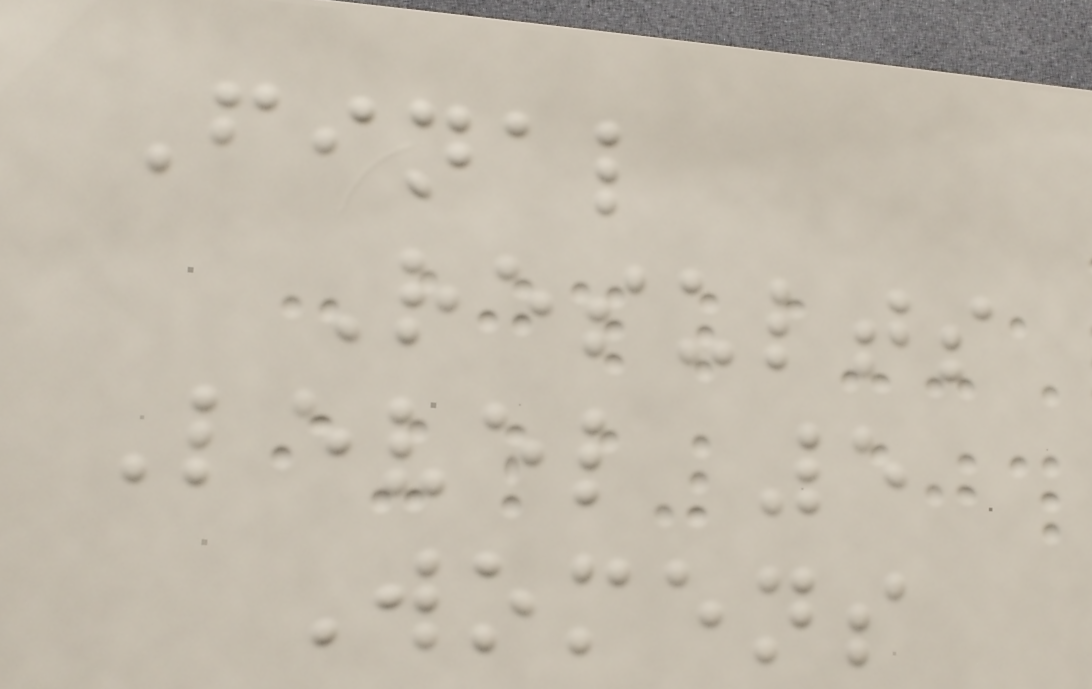Final
Results
Level 5
Womens
